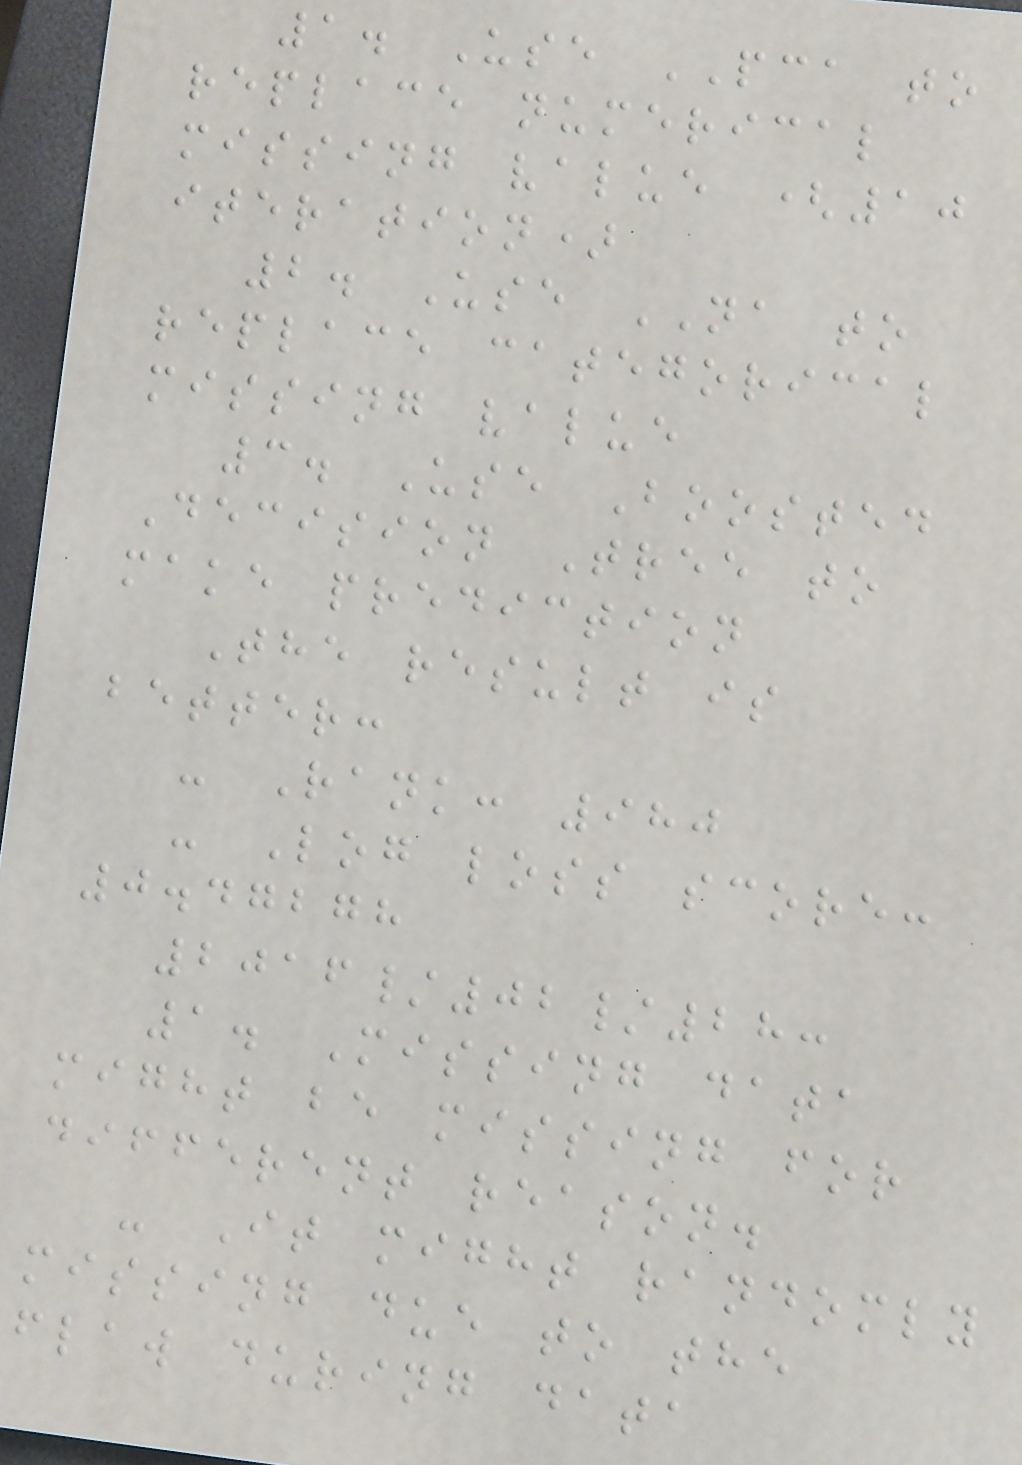1. Use PCA to
replace numerical
missing value (10
iteration)
2. Use NA to
replace categorical
missing value
3. Use Boosted
Decision Tree to
make prediction
The result is
better:
- Rank: 980
- Log loss score:
0.47278
2016/02/28:
1. Missing data
might be missing for
different reason.
- It might randomly
missing due to the
flaw during data
